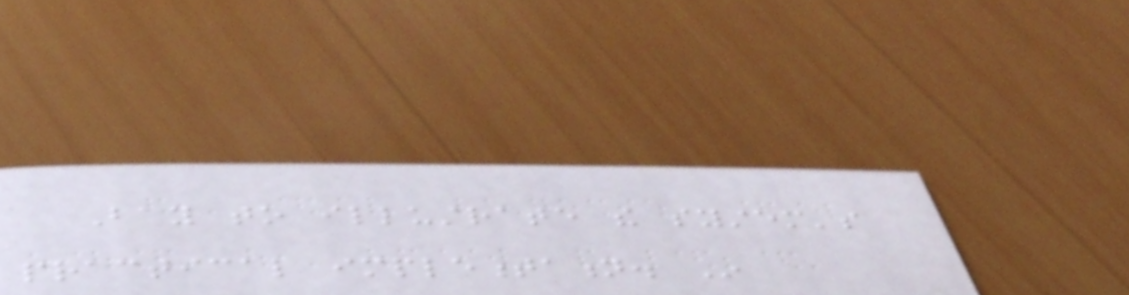Bay to illustrate the system's
practical implementation. In
